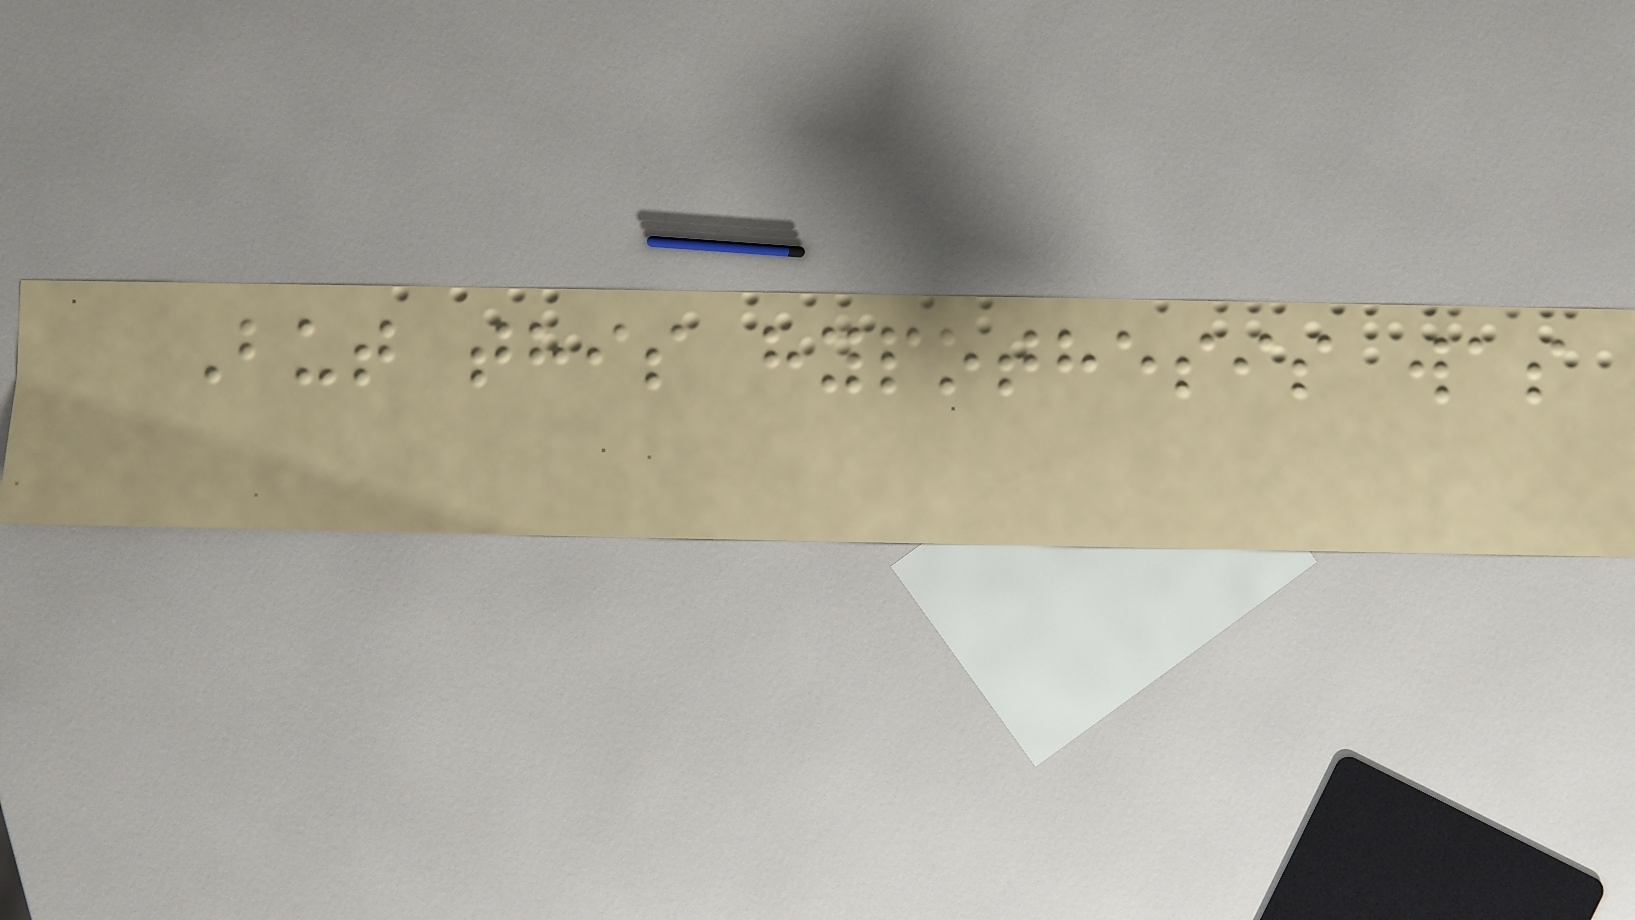But this hypothesis was
